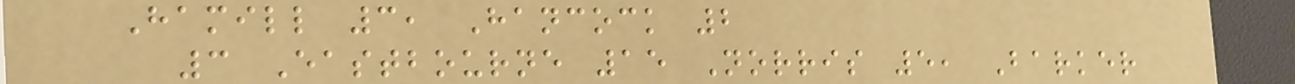Hamill 3, Hancock 2
3 Eastbourne 15 Norris 5, Barker
